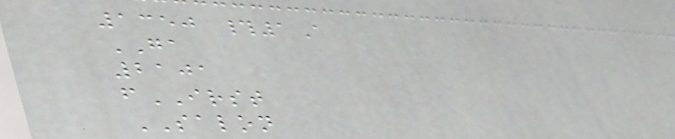1350 #1A
GA
2101
fIRST
SALON
